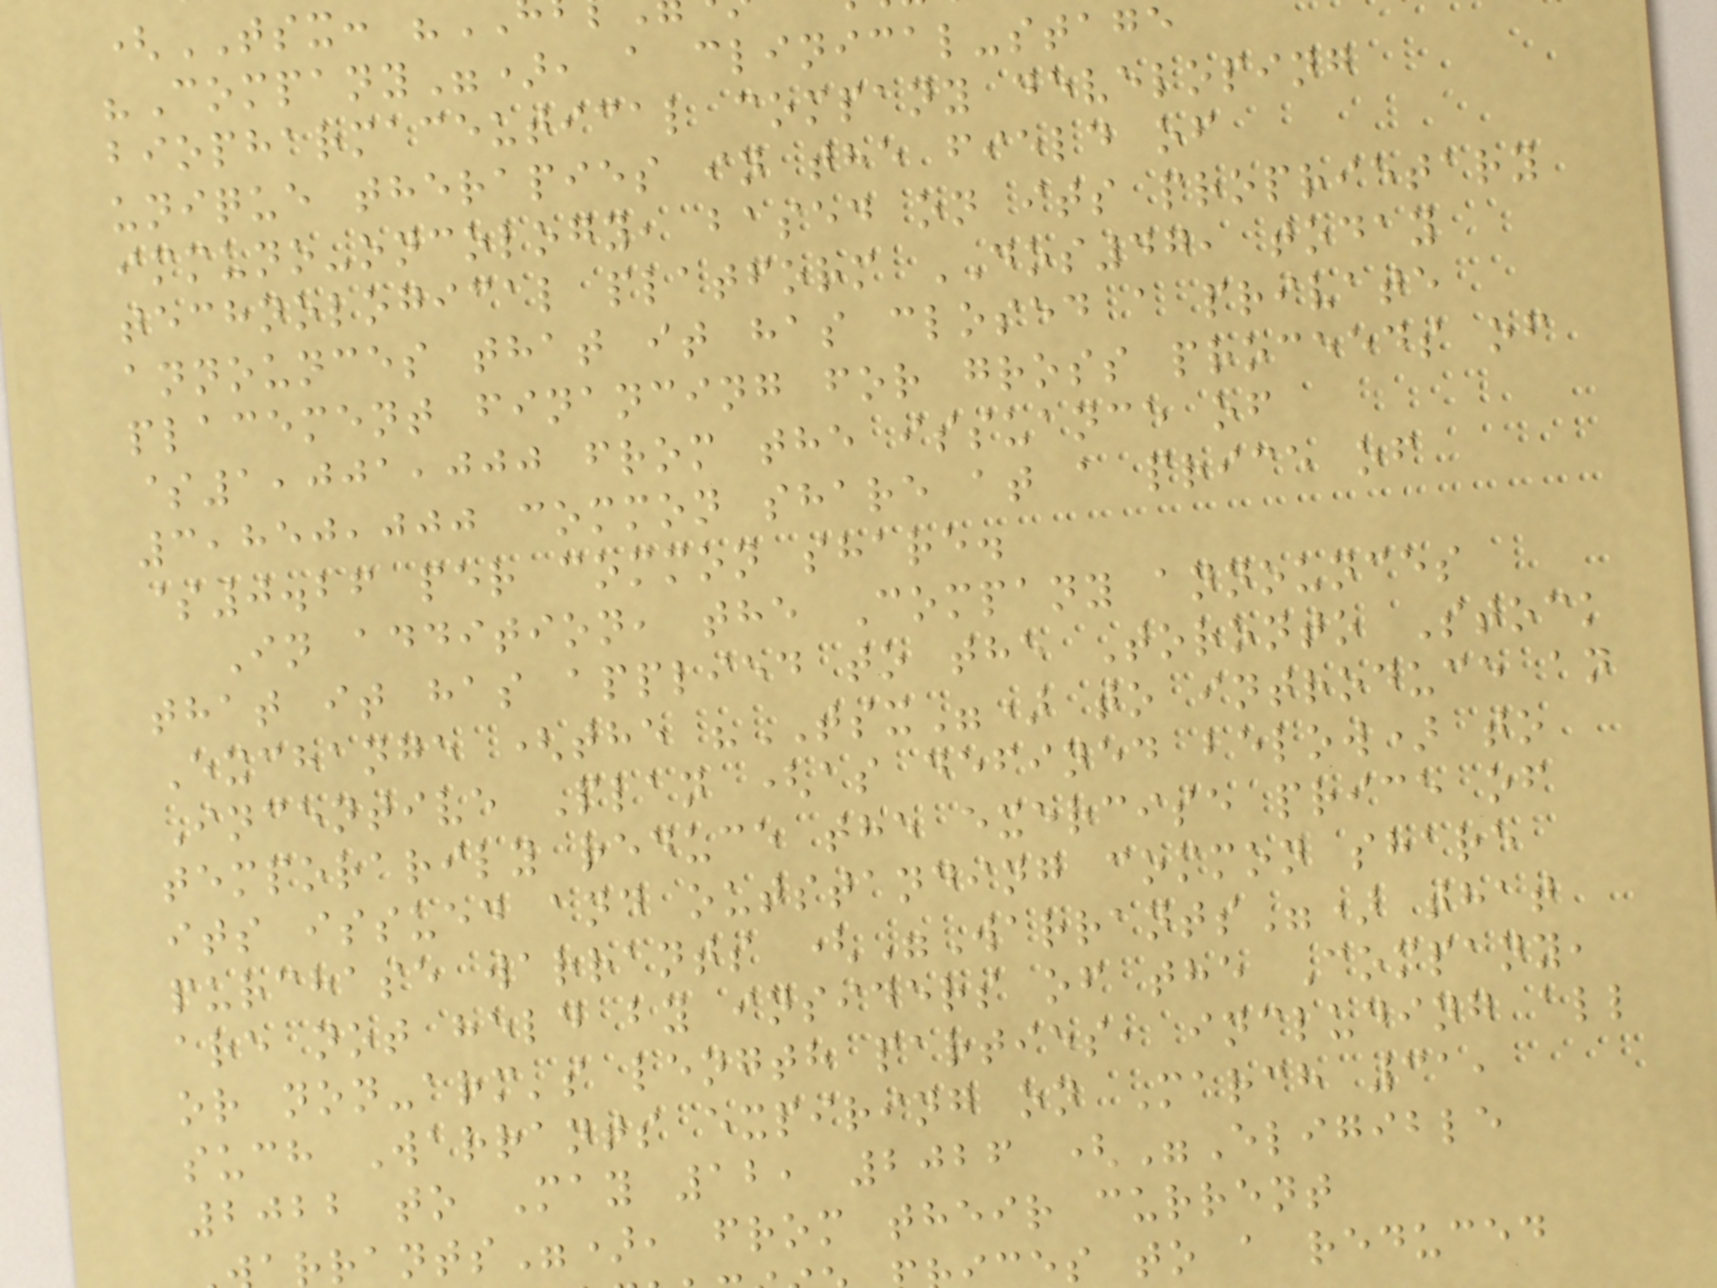"Company"), a clinical-stage
biopharmaceutical company developing
unique therapies in the field of
immuno-oncology, based on its proprietary
technological platform DOS47, today
announces that it has closed a private
placement financing for gross proceeds of
$1,001,000 from the issuance of
3,850,000 common share at a price of
$0.26 per common share.
In addition, the Company announces
that it has applied to the Toronto Stock
Exchange (the "TSX") to introduce an
Incentive Plan (as defined below) to
temporarily reduce the exercise price of
its issued and outstanding common share
purchase warrants ("Warrants") that
are not held by insiders of the Company,
or non-arm's length parties, including all
such Warrants expiring on March 31,
2022 to May 12, 2026 ("Eligible
rrants"), from their current
es to a reduced
